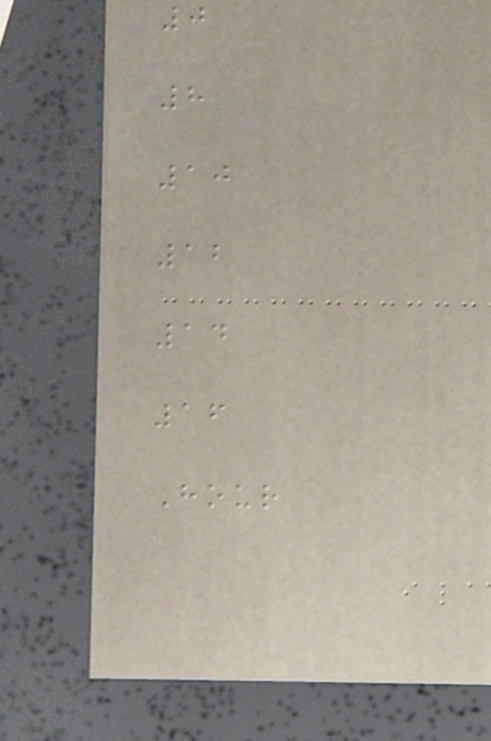0
8
10
12
14
16
Hour
